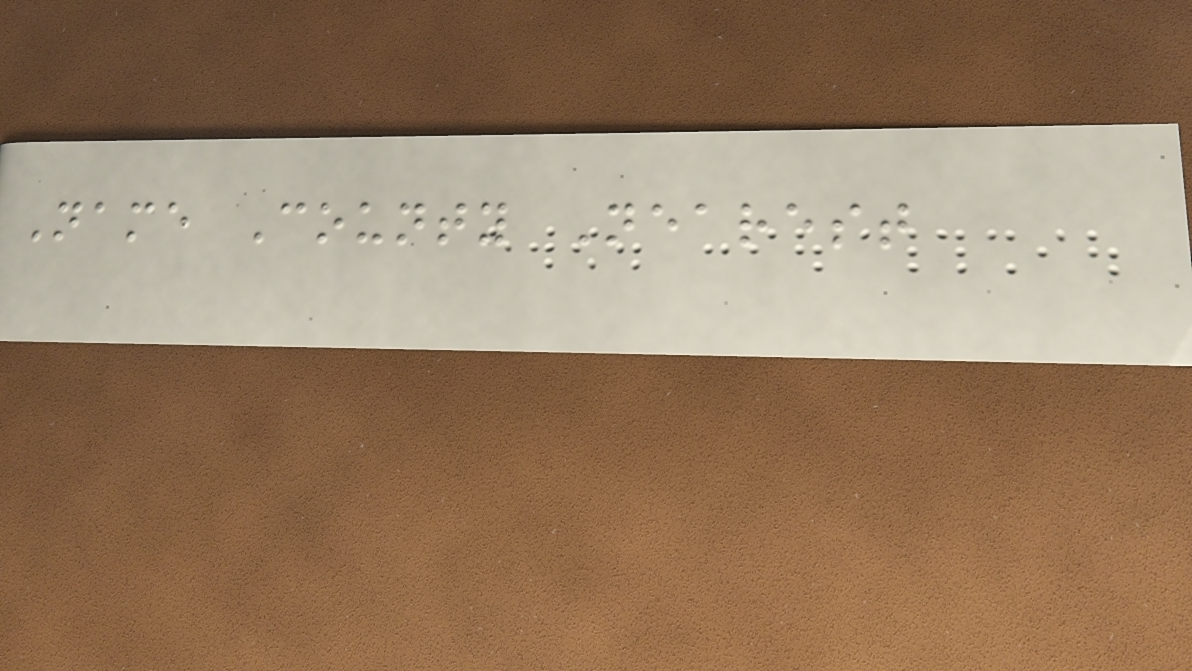Name County Nearest
